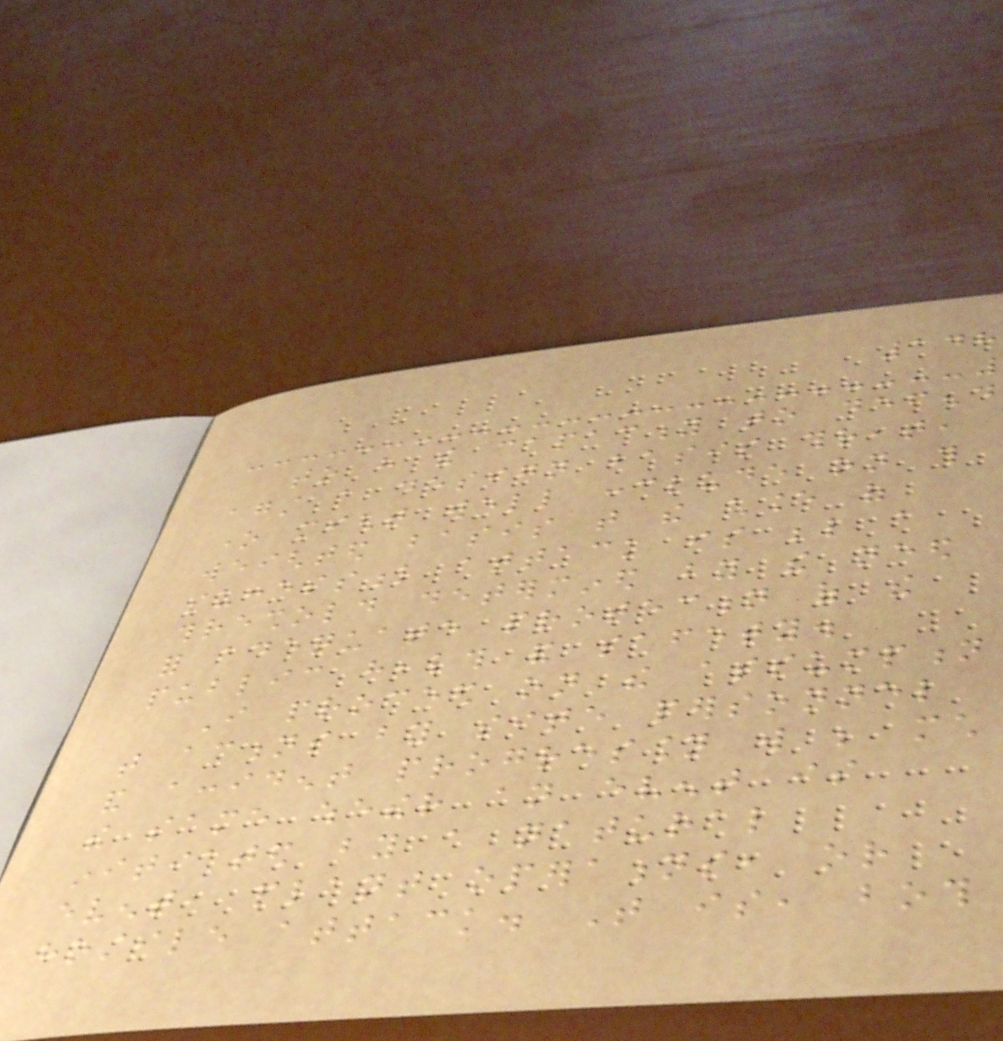148
to have the capacity to defend
against a design basis threat,
one might well conclude on this
weighted basis that the chance of
successful attack is below a
threshold determined by the need
for adequate protection of the
public health and safety.
I proceed on the assumption
that actions by site personnel
and accident progression will be much
the same whether an event is
initiated by a natural
event, plant operations, or
hostile attack. That is, both
